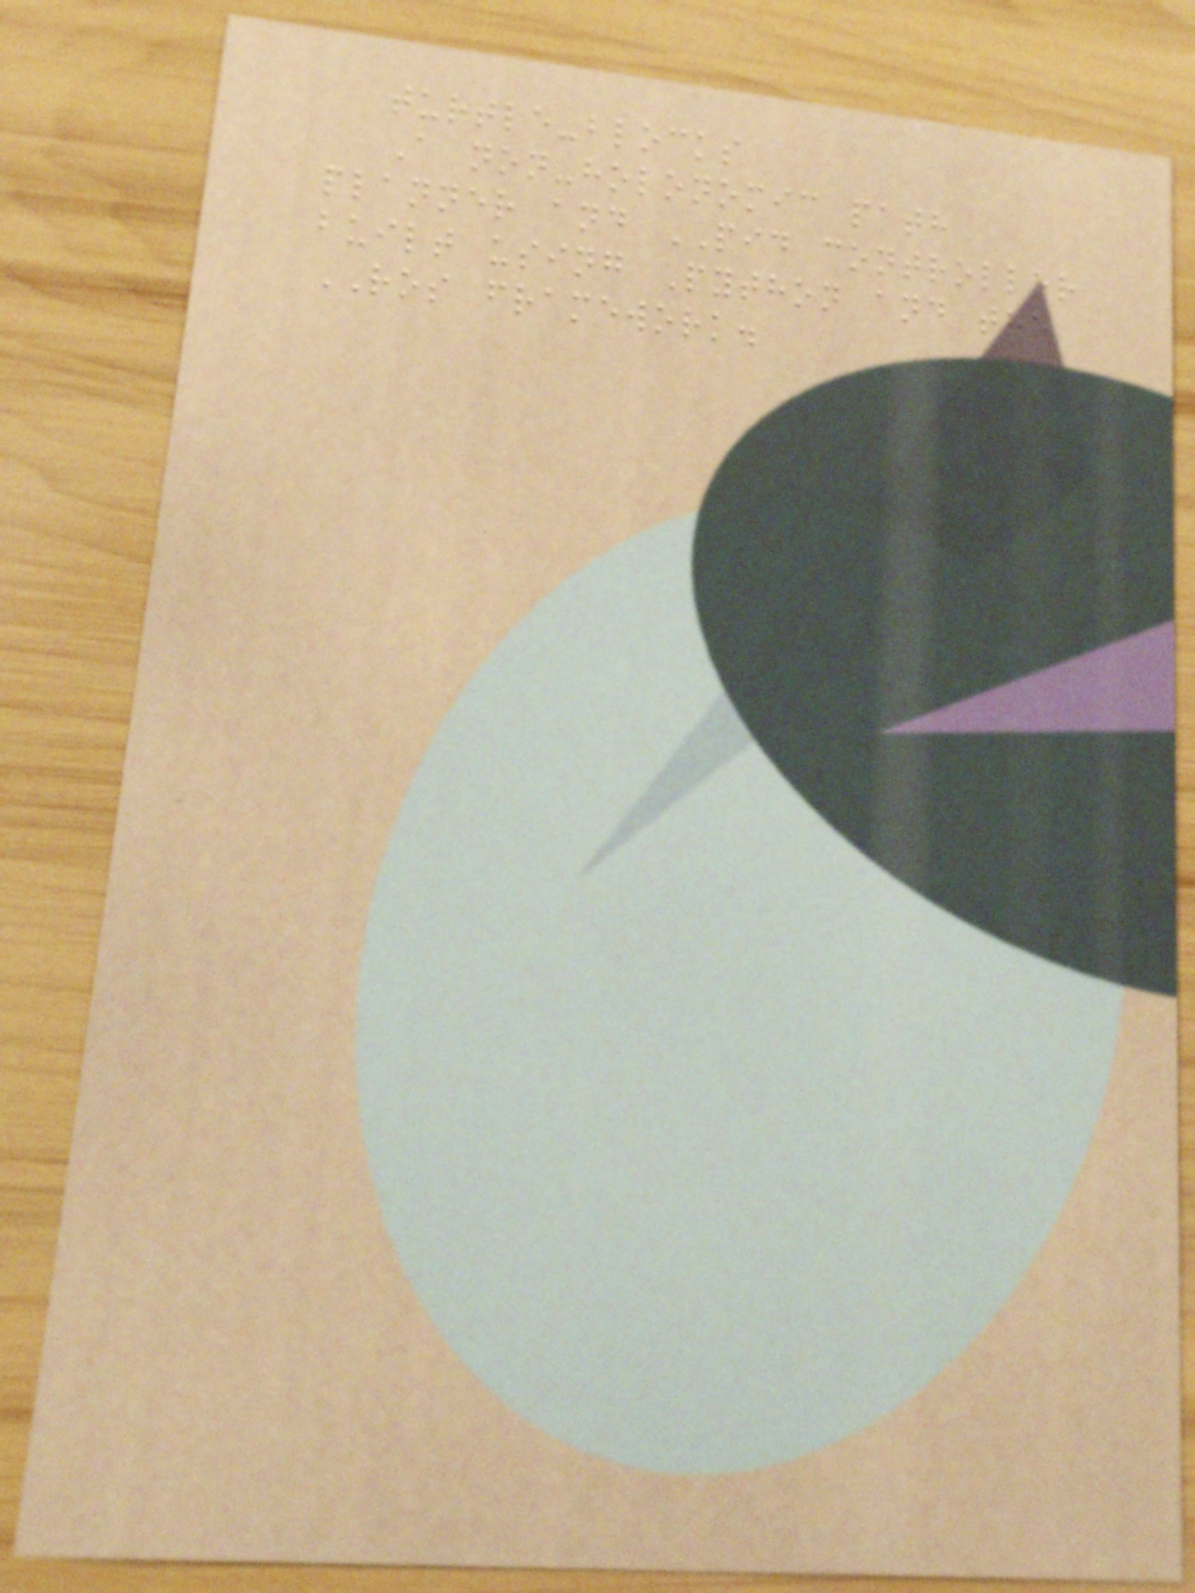turtle-blocks
A non-holonomic path
planner and PID controller
built using Python and the
ROS framework.
